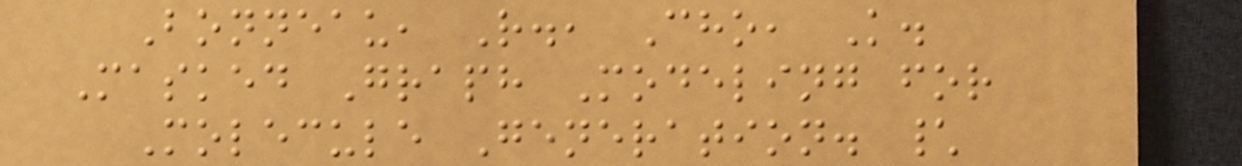Bonneau, R., Cho, K.
Masked Graph Modeling for
Molecule Generation. \
